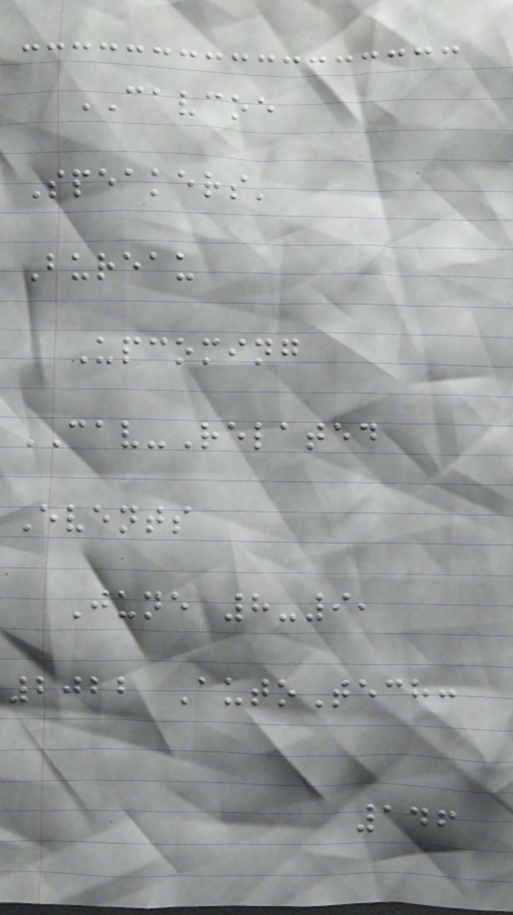CAVCOE
Speakers'
Bureau
Upcoming
CAV-Related
Events
June 8-9,
2022 AutoTech:
146
